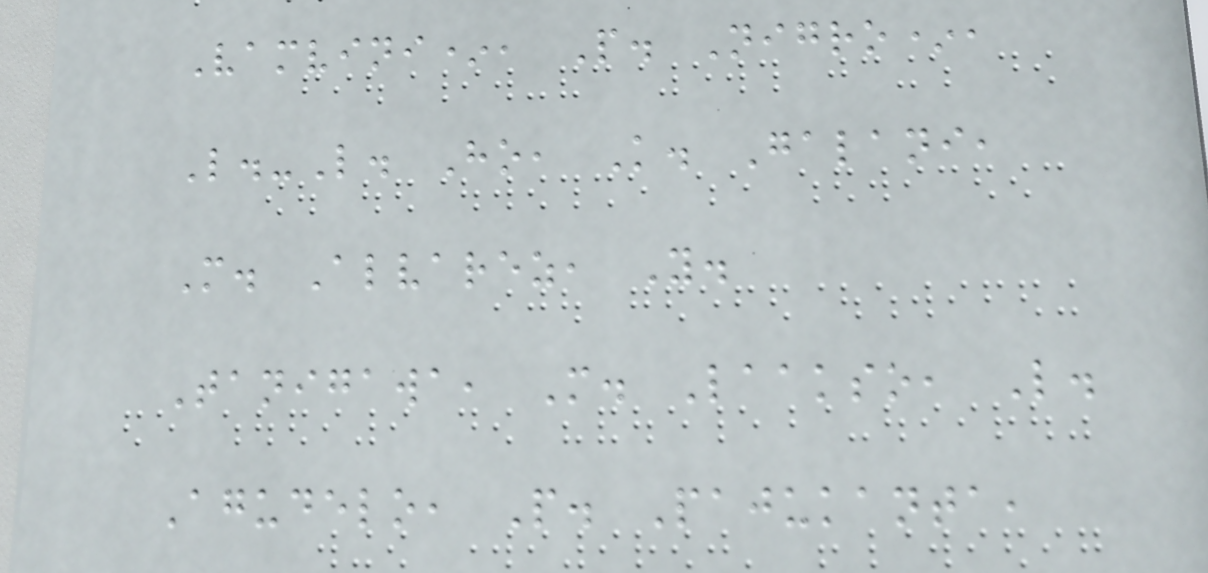Vamvini*, P. Nigro*,
L.-L. Ho, K. Galani,
M. Alvarez, Y.
Tanigawa, M. Laakso, L.
Agudelo, P. Pajukanta,
